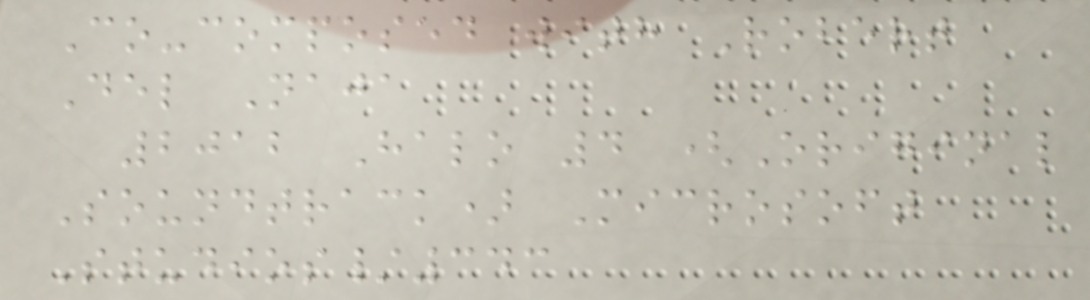Co-composed with Robert
Del Naja
2012 Halo 4 (Original
Soundtrack) Microsoft
Studios/343
